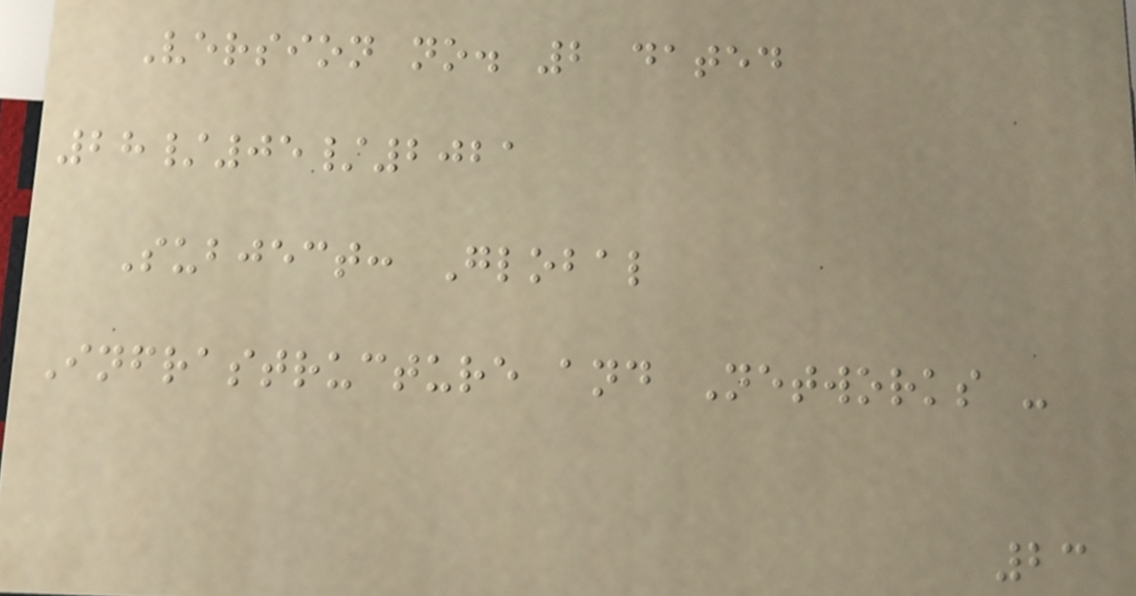Version no. 2 dated
28/05/2021
Subject: Global
Infrastructure and Networks -
23
